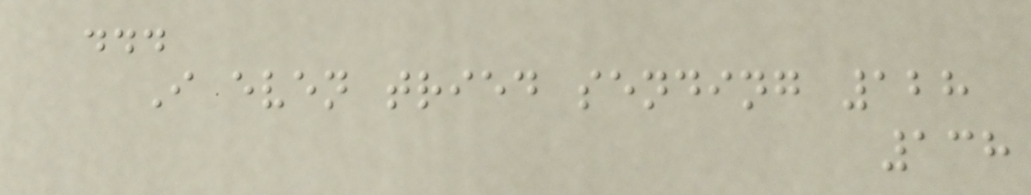...
I even tried sending 128
138
